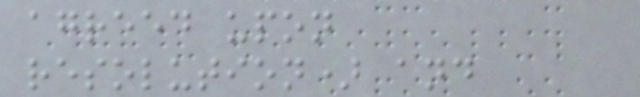agreed upon
resolution) and
